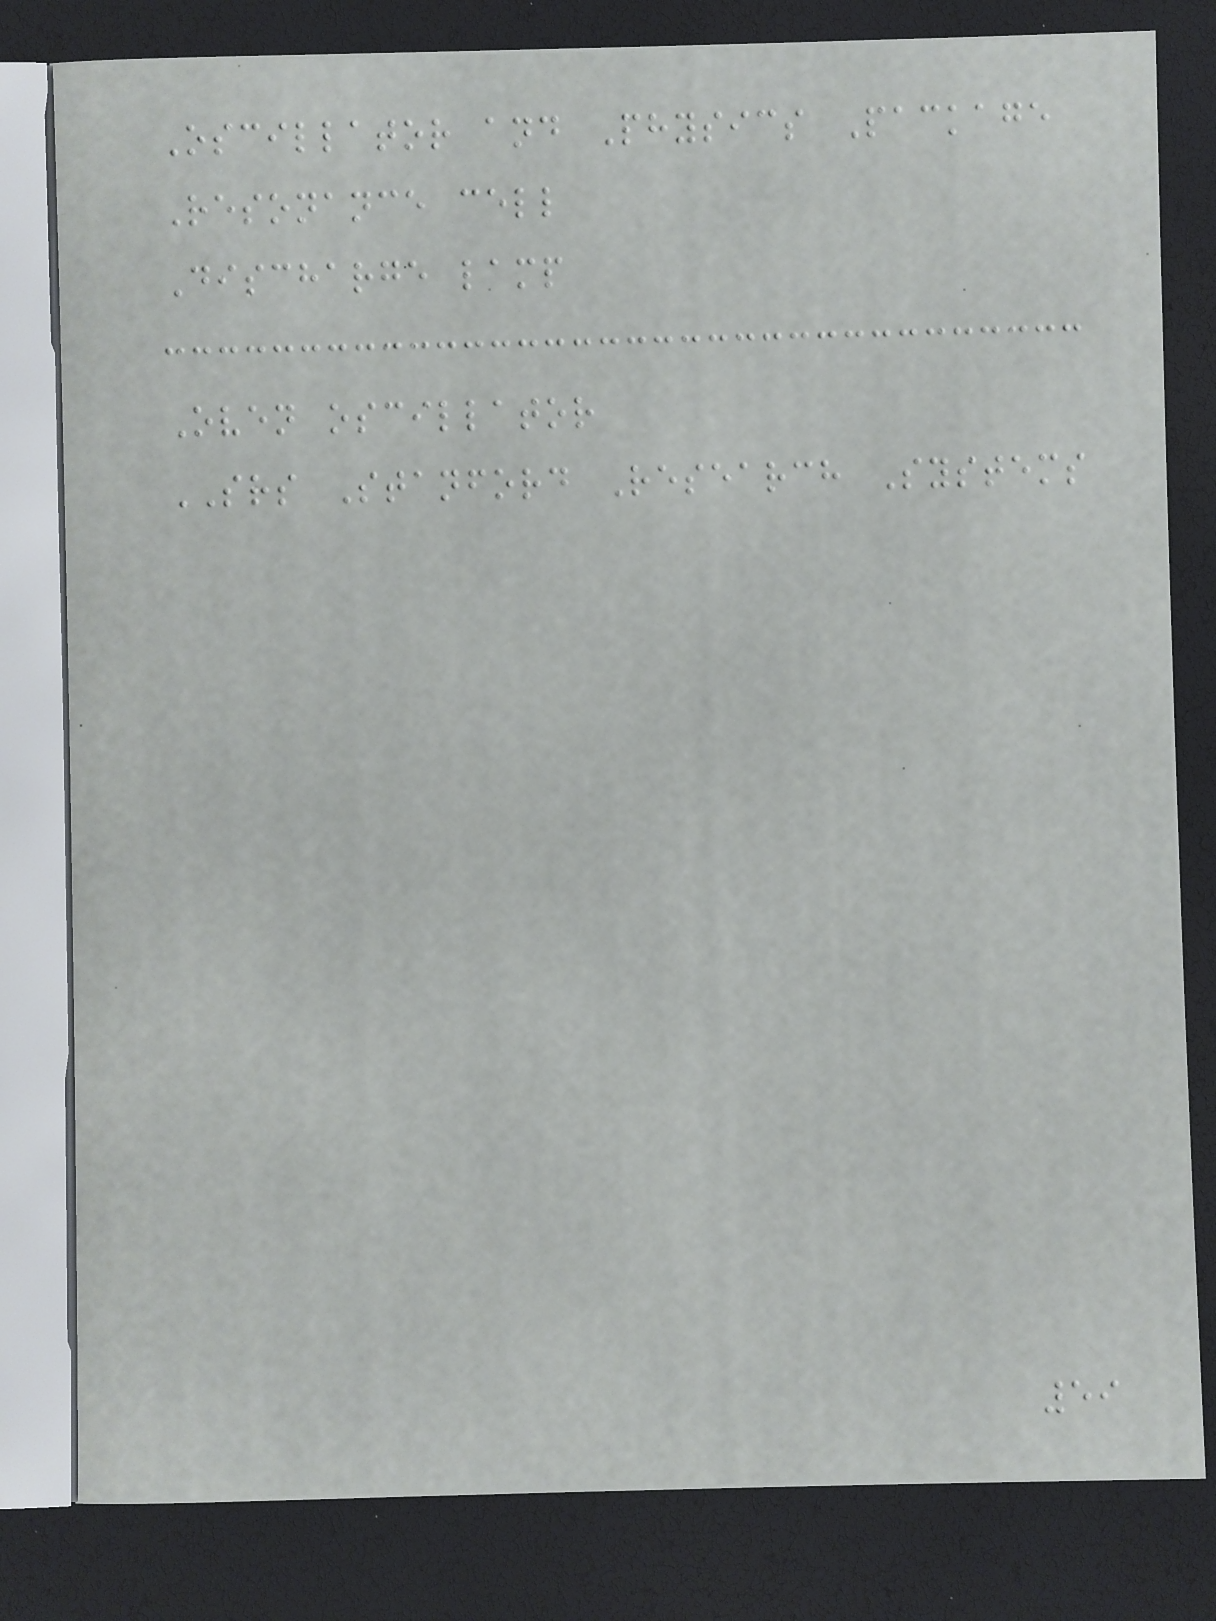Oscillator and Physics Package
Resonance cell
Discharge lamp
Oven oscillator
SRS Stanford Research Systems
59
